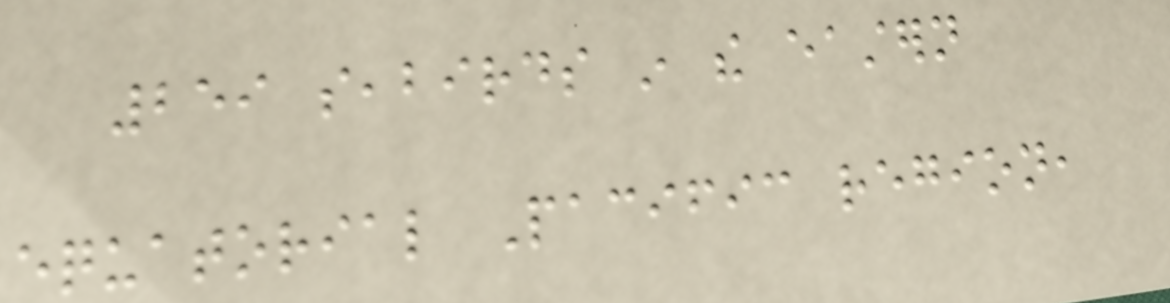259 seabirds in the eastern
equatorial Pacific region,
